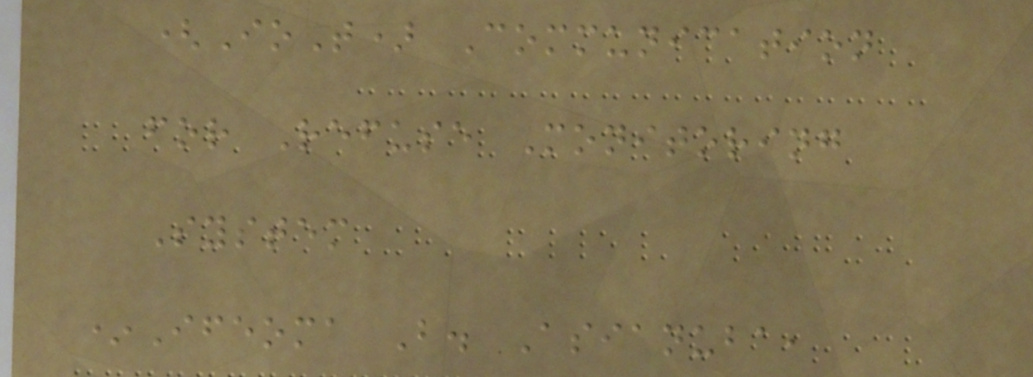(IoT) Communication
for Refuse Monitoring
System
*Ifeoma B. Asianuba,
